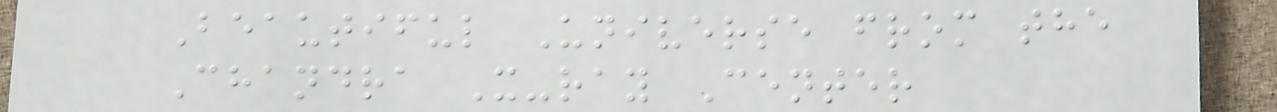Beautiful Universe from the
Chandra X-ray Center
